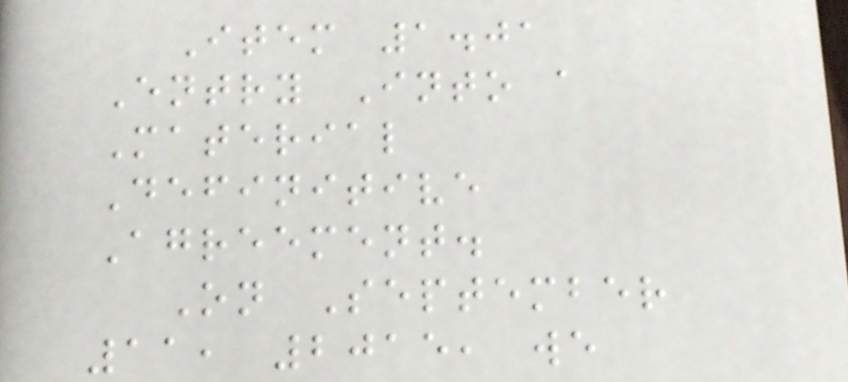Item 1.01
Entry Into a
Material
Definitive
Agreement.
On September
11, 2015, we
